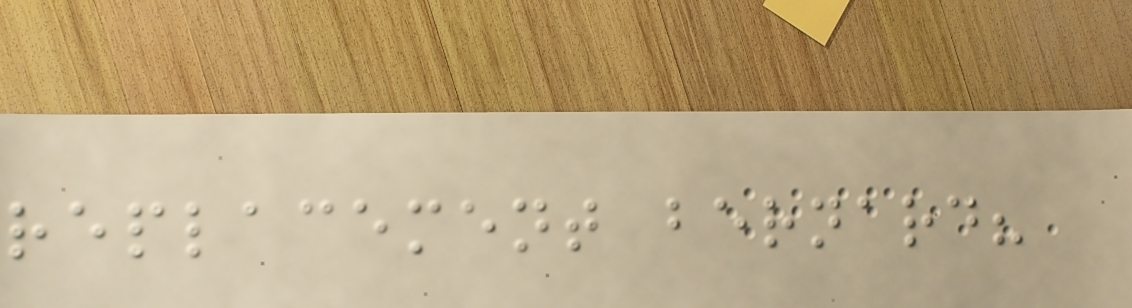replacement bernard?
